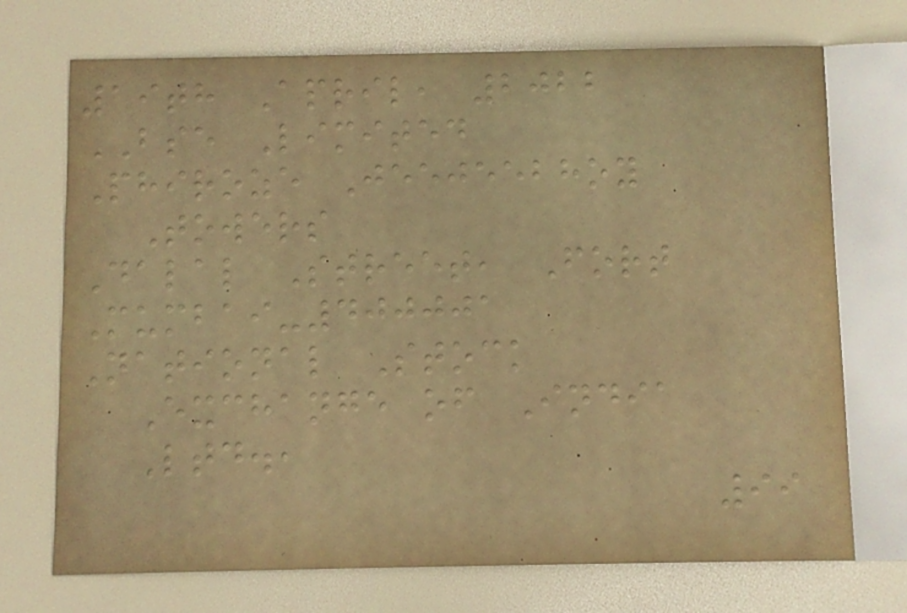19th April, 2022
BSE Limited
Phiroze Jeejeebhoy
Towers
Dalal Street, Fort
Mumbai-400001
National Stock
Exchange of India
Ltd.,
99
